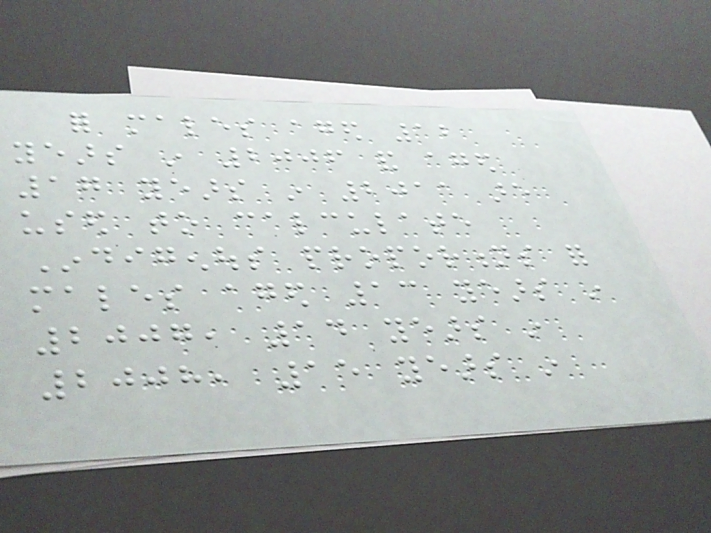for males aged 12
years in 2006 and aged
17 years in 2011 are
used to calculate
Indigenous proportions for
males aged 13 years in
2007, 14 years in
2008, 15 years in
